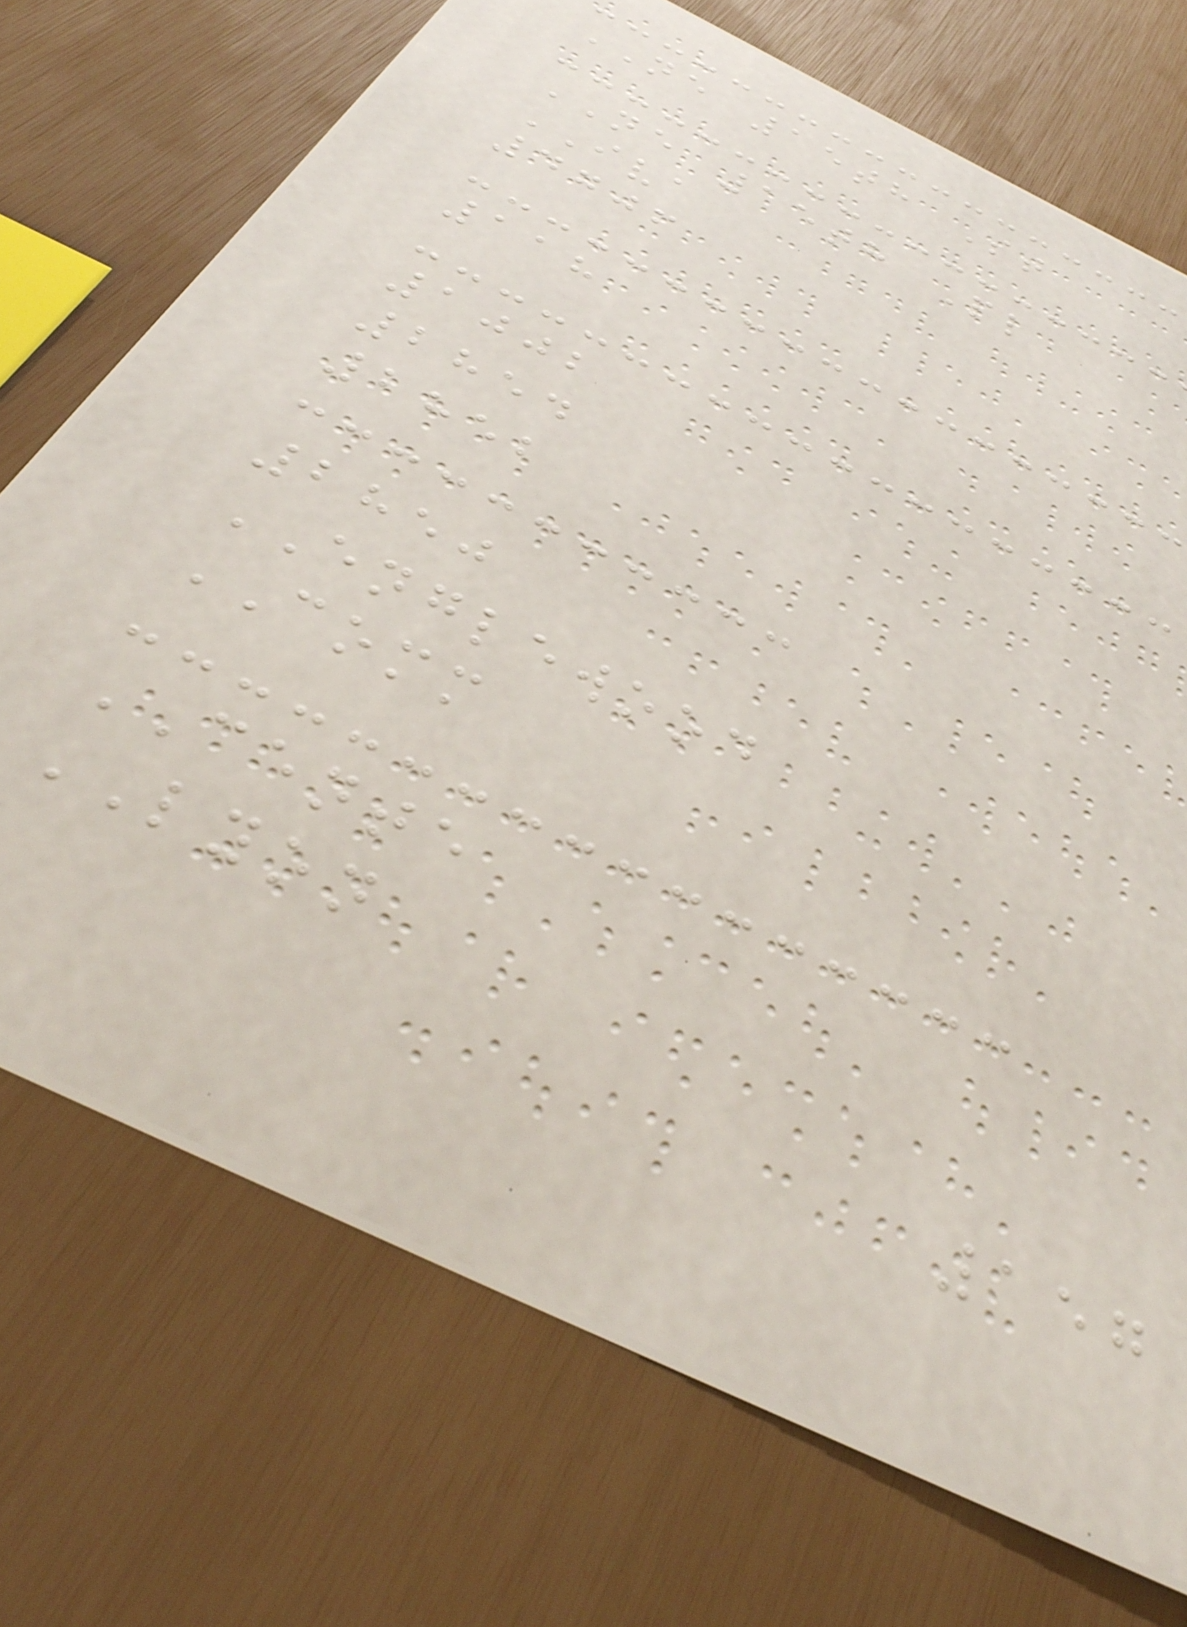NE 15th St
NE 15th Pl
IVA
4706
118
1002
2854
2852
2850
ENGLEWOOD
COMM
CENTE
LYON
157
